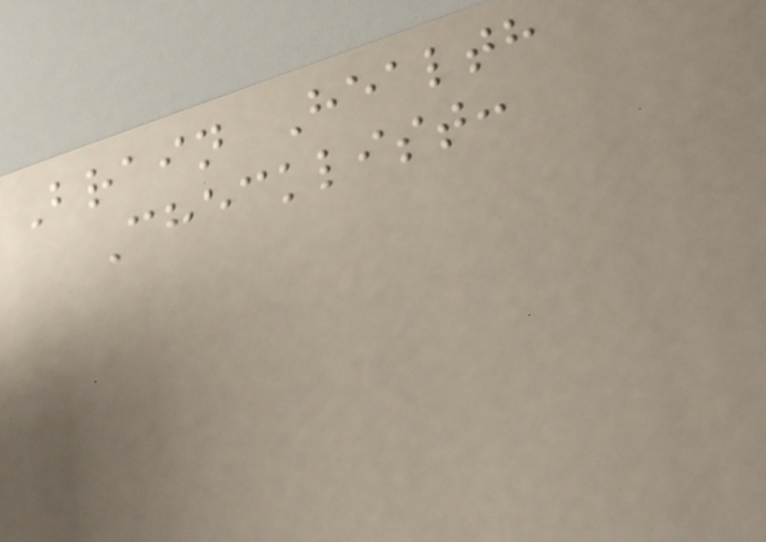Brain Health
Checklist:
